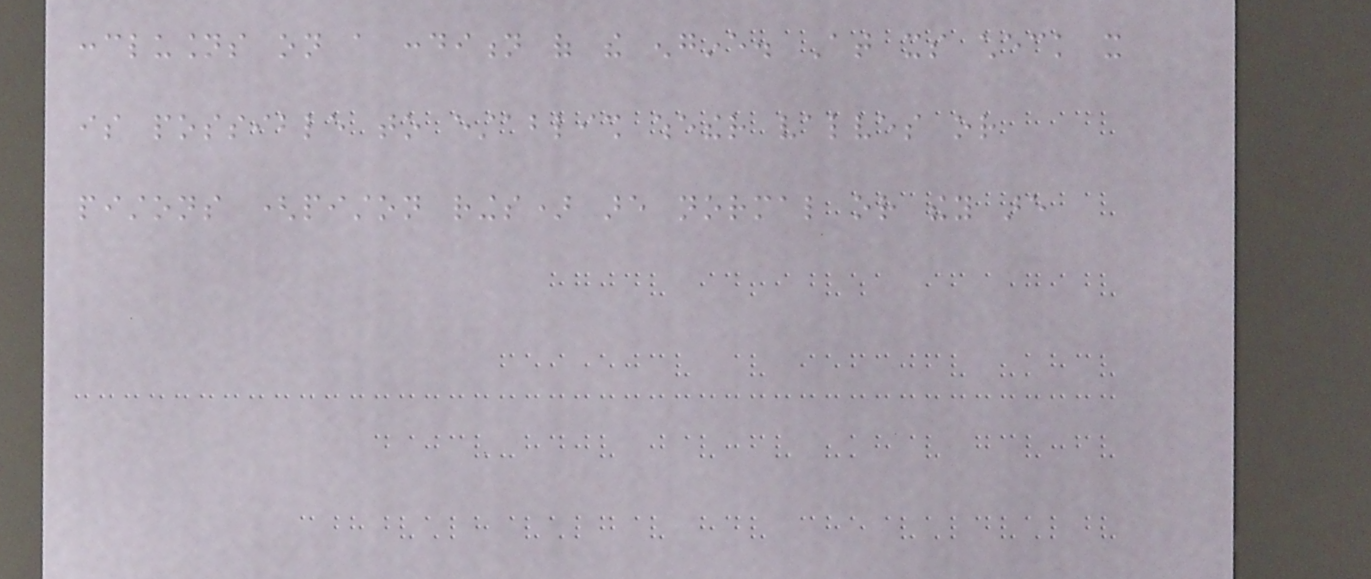conclusions on a condition of the engine. At its check it
is possible to establish whether valves or
pistons (piston rings) are normal or they are
